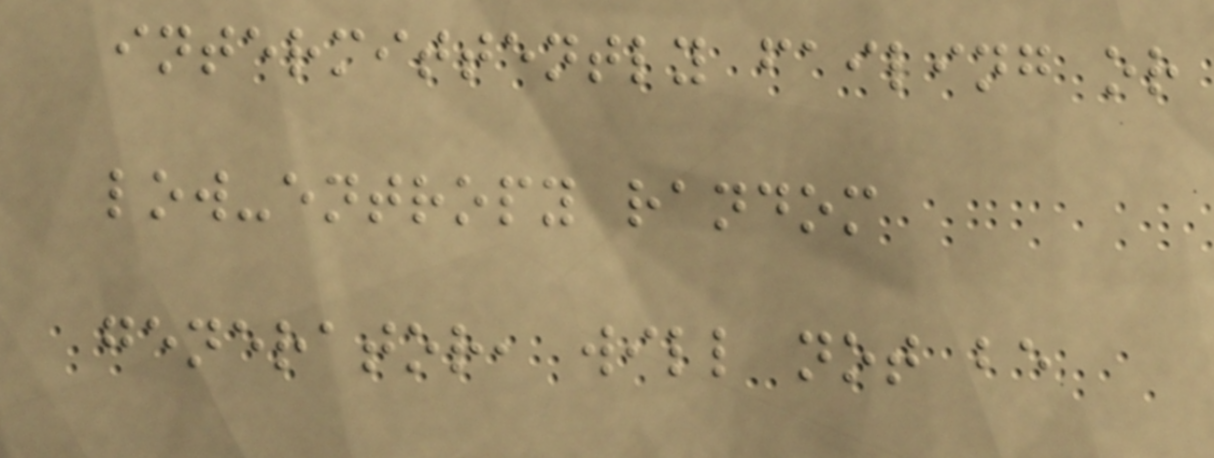intermittently failing or
low-entropy random
generator, will not be
